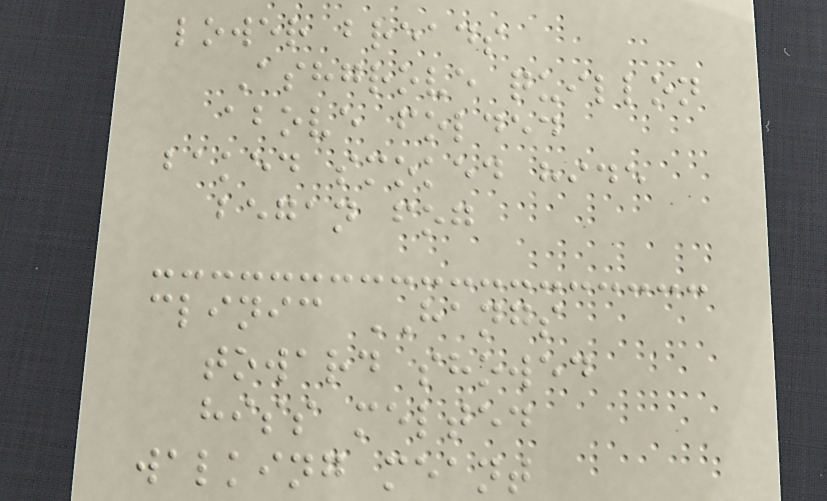lower breads
Ashgrove quillon
above folded
baked smoked hide
began fog
clinic HANGS
toward showed
hiss melted
walking meant
